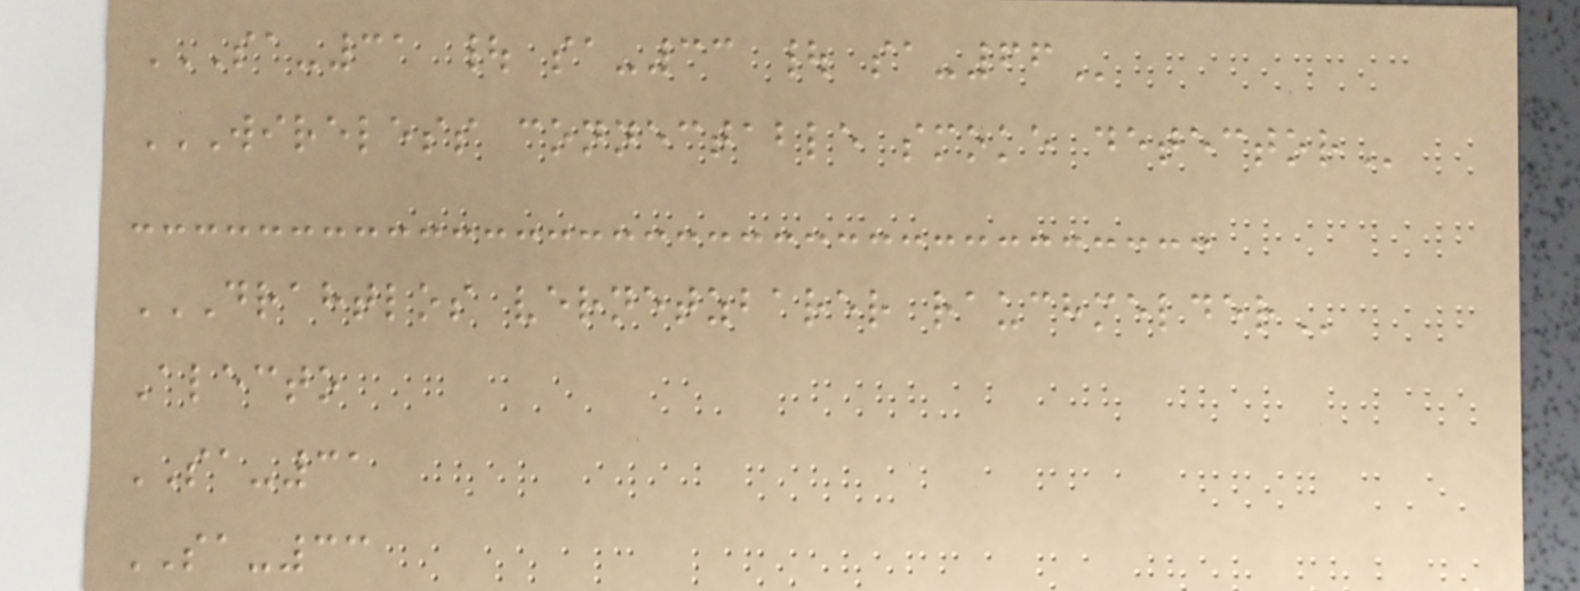SA-31 | SA-33 | SA-66
WIRELESS CONNECTABLE SMOKE DETECTOR
DRAHTLOS VERNETZBARER RAUCHMELDER
Alecto
SA-31
SA-33
